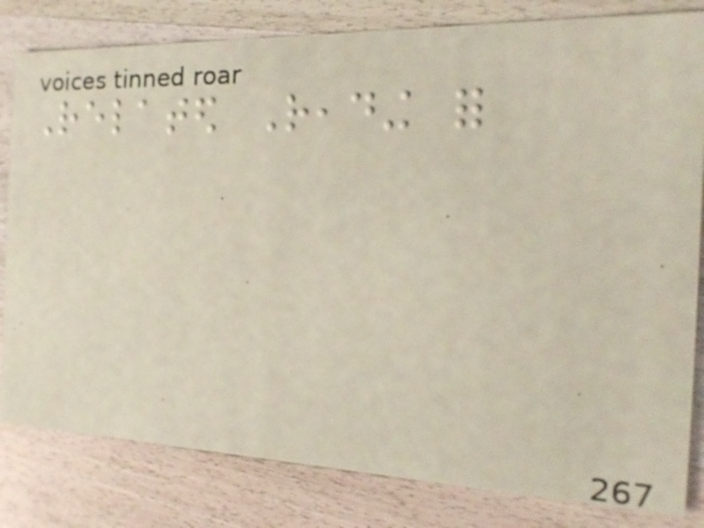Related Reading for
